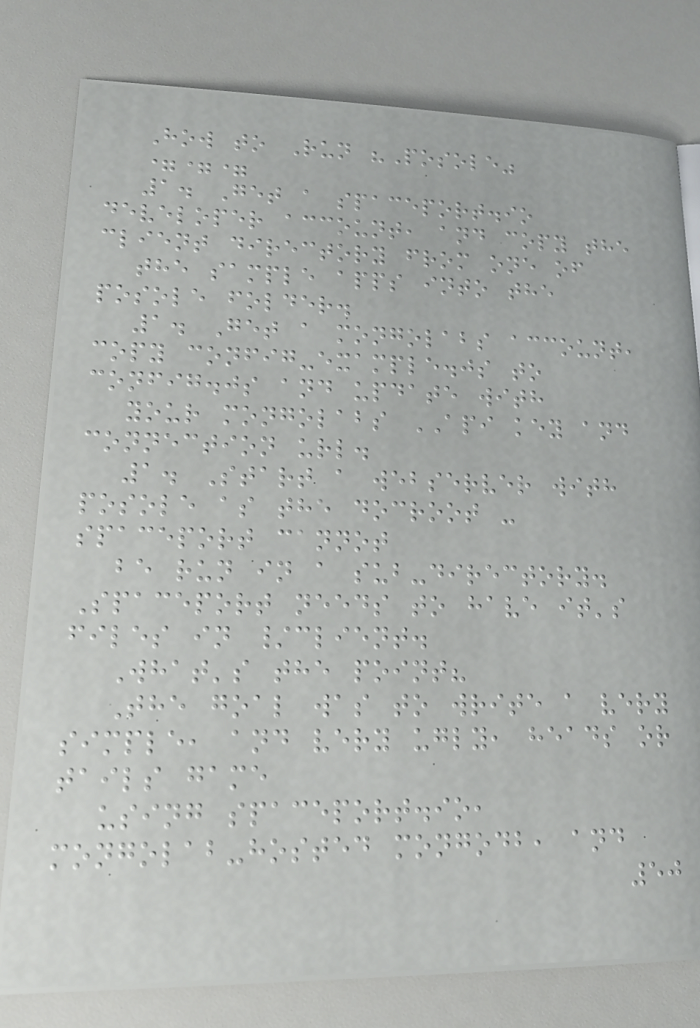How to Run "Posole"
===
1. Get a spaceport.io
developer account, and copy the
client directory from one of
the sample apps into the
posole folder.
1. Get a mongolabs account,
copy config-example.js to
config.js and update with
your mongolabs API key and
connection url.
1. Start a webserver with
posole as the docroot -
spaceport cannot
be run in a sub-directory.
Spaceport needs to have it's
files in /client.
What's the point?
The goal was to write a very
simple, and very ugly, heads or
tails game
using spaceport.io,
mongolab-hosted mongodb, and
50
